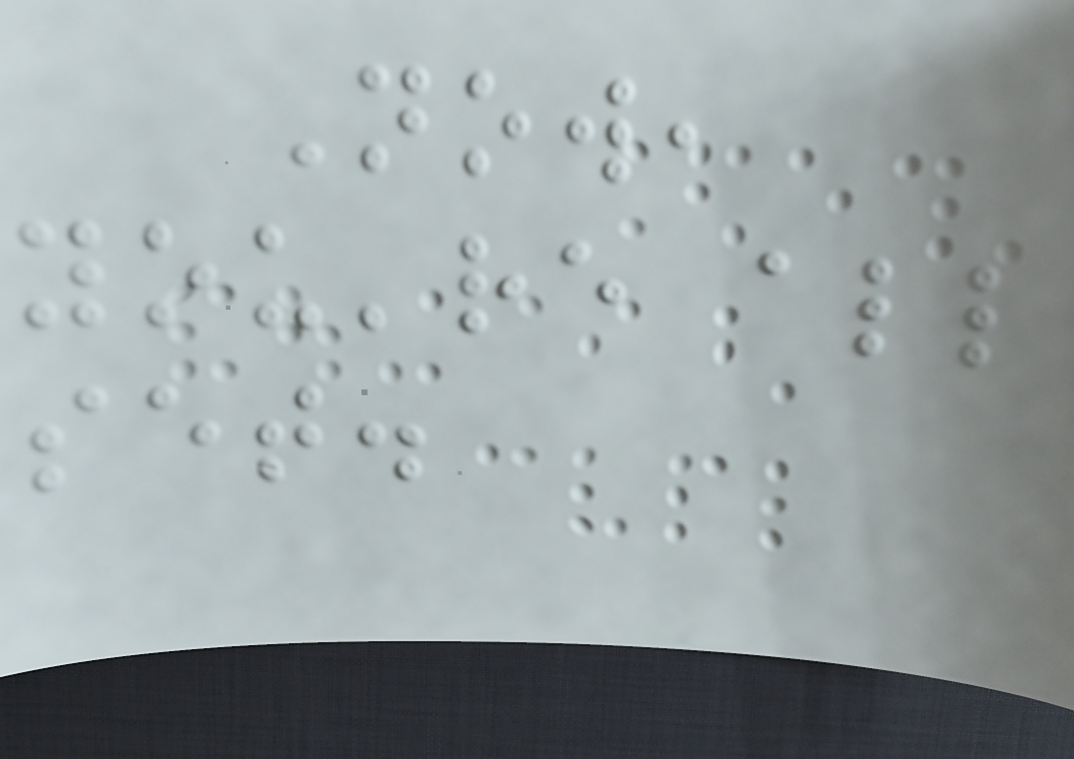Now,
you're all
set.
